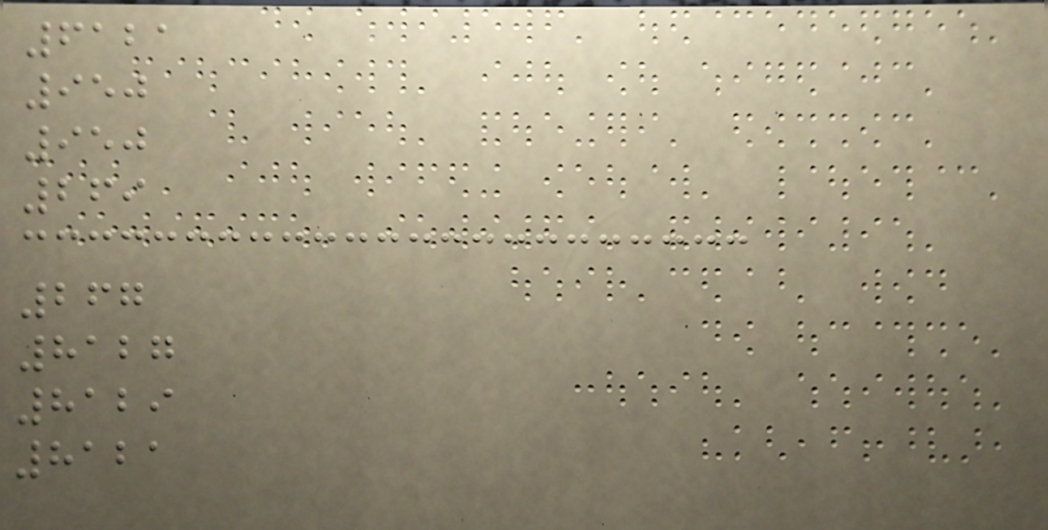6121
950
950
269
267
8127
8129
8121
